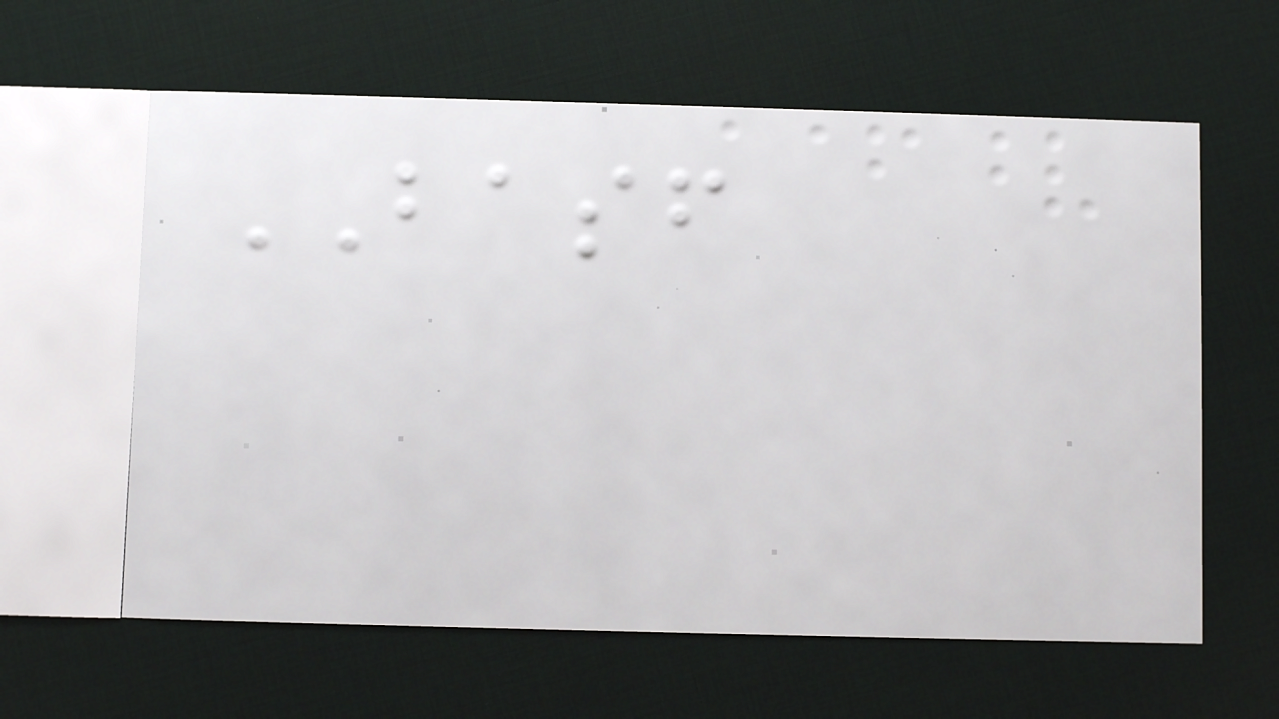BASF
